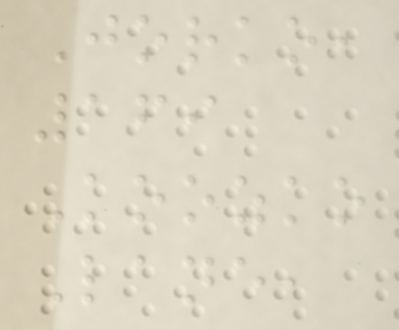Jorko,
169
Koozko
Lane,
